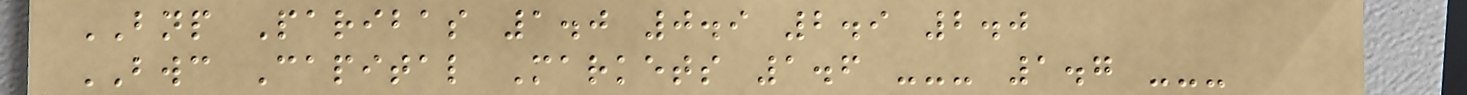BNP Paribas 1.0 0.9 2.9 2.0
BWC Capital Markets 1.6 --- 1.7 ---
